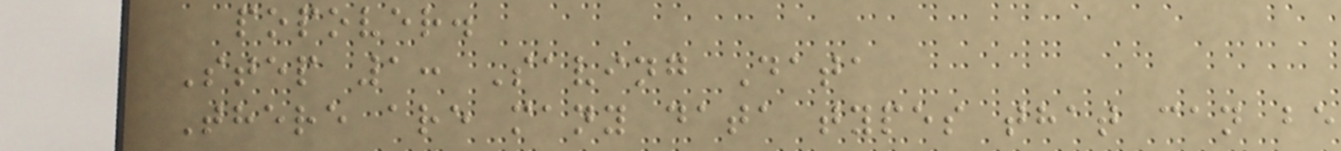popover.
Step 1: Saving Data
There are many data types that can be
